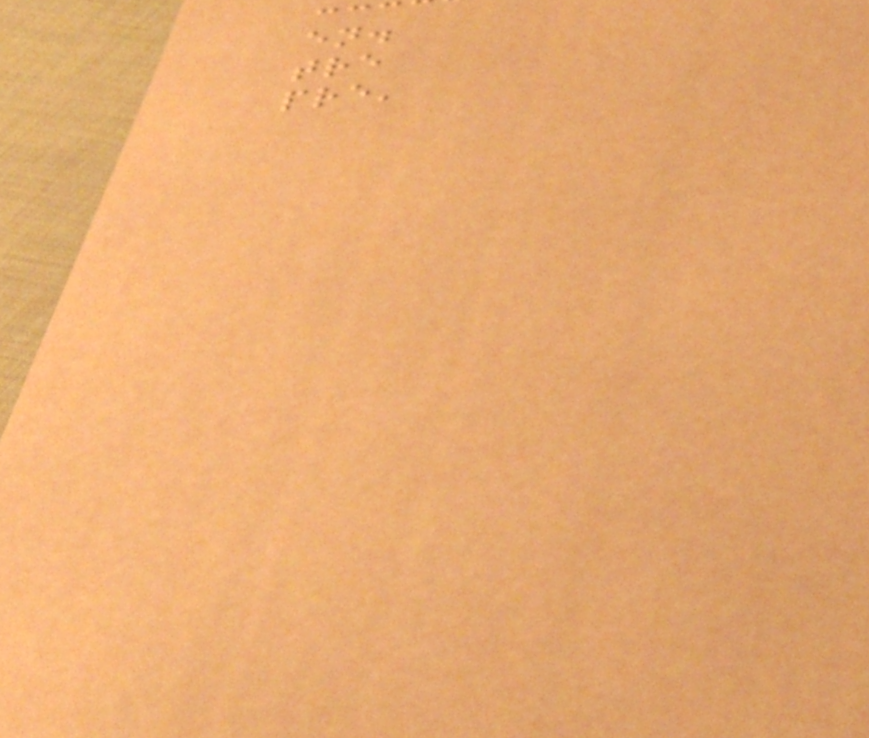en.
tre
pre'
